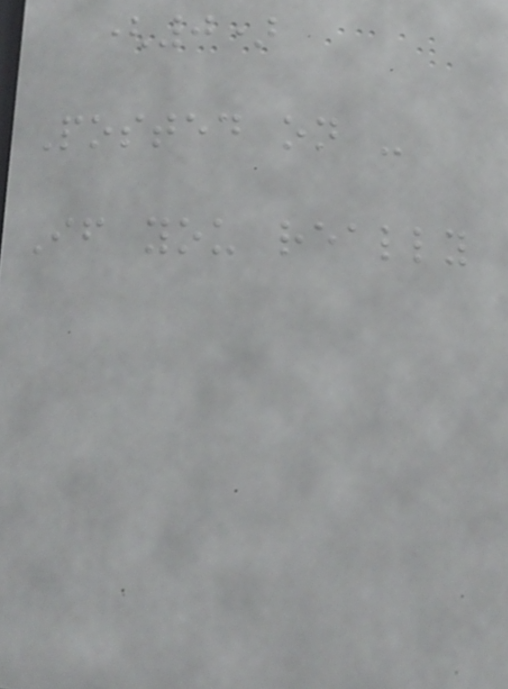(0)
Posted on -
If you really
